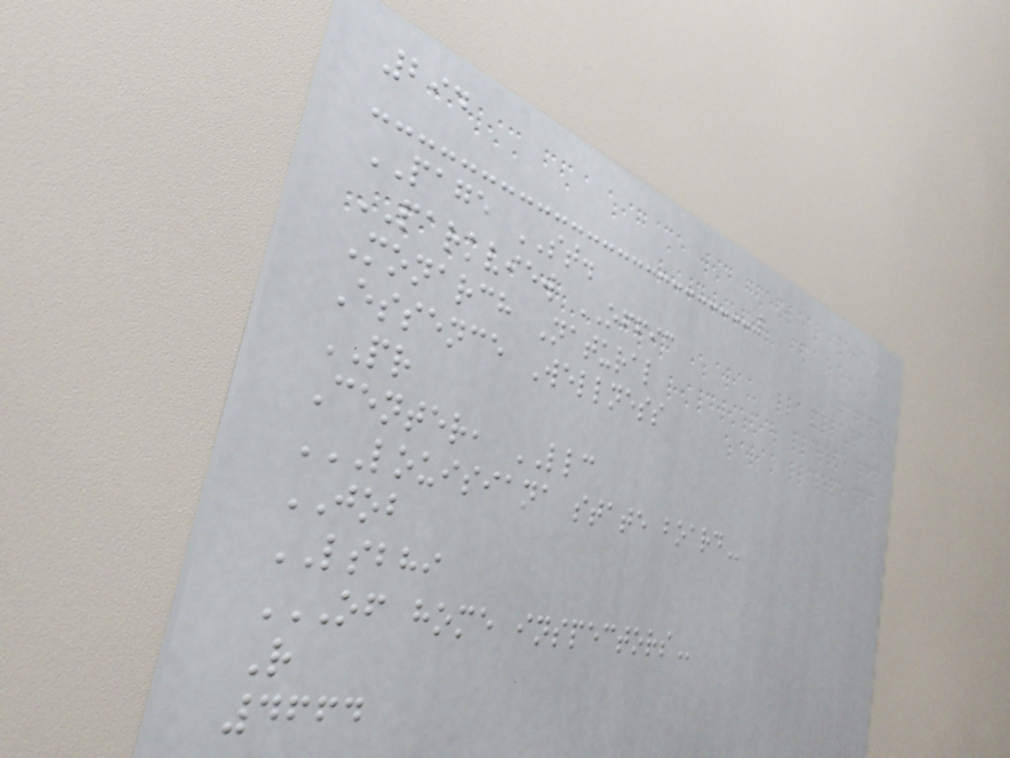294
PAGE ST.
PARKVIEW OFFIC
Monarch Natural
Essence Wellness
PR
Center, LLC
LOUISIANA STATE BOARD
JOB
LSBHI
OF HOME INSPECTORS
R
4664
